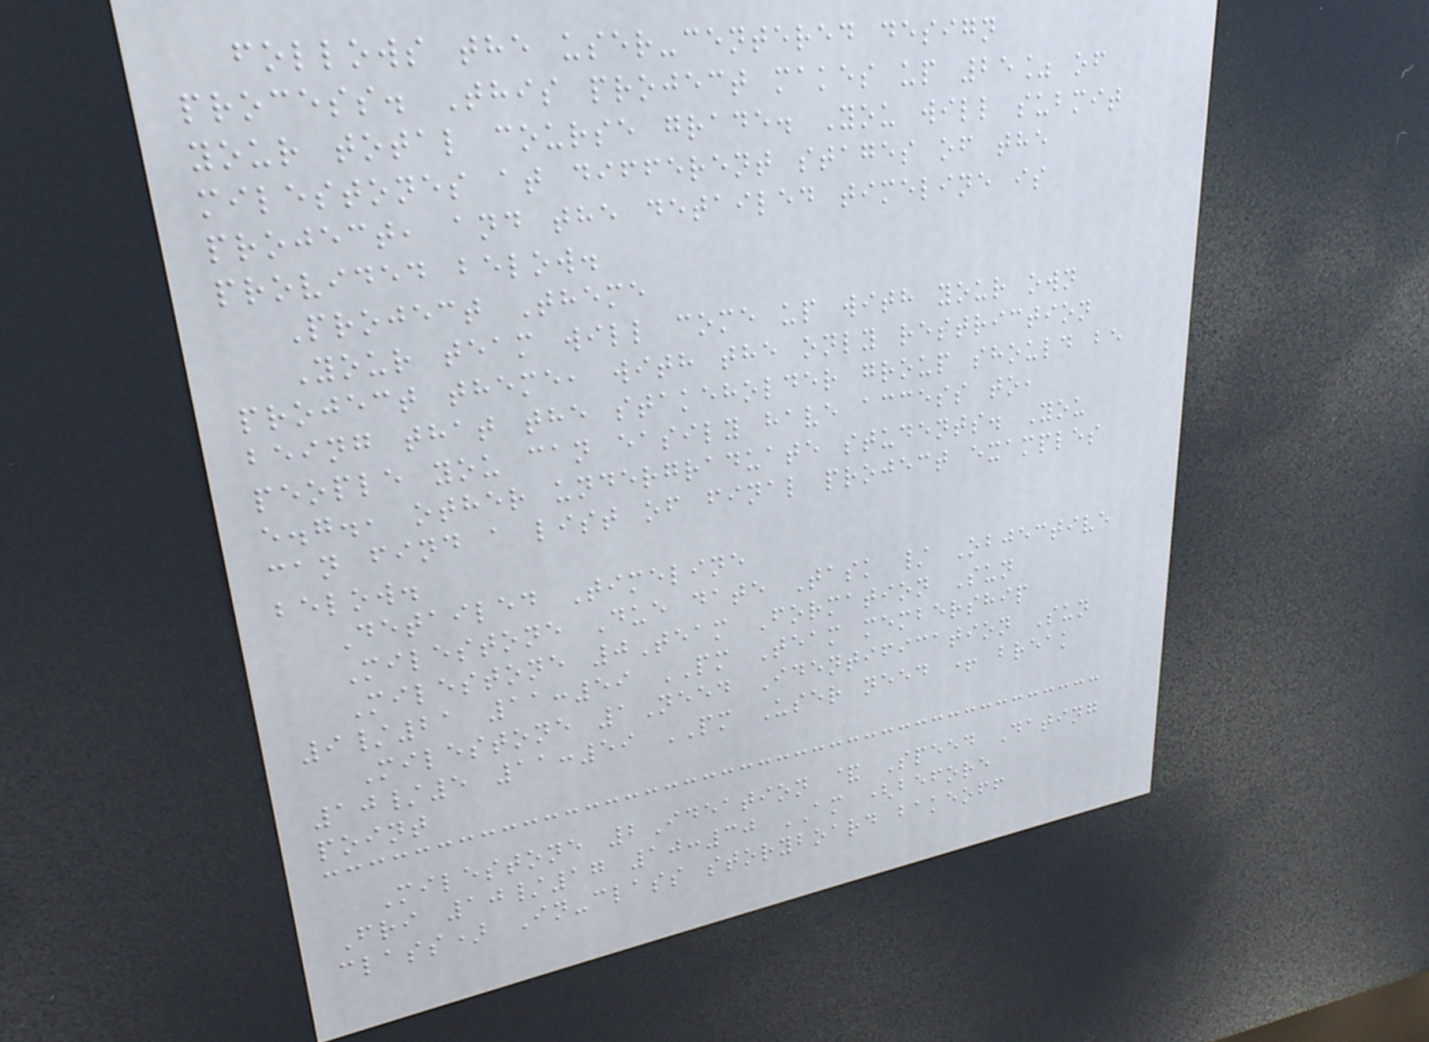follows the user-centered design
process. This project makes up 25% of
your total course grade. You will submit
milestones at different stages of the
project, and the detailed timeline is
provided below.
Project Theme
Your team will come up with your own
project theme, with the only restriction
being that the stakeholder group should be
people you can easily have access to,
e.g., other undergraduate students. You
can find a list of final project examples
below.
Detailed Timeline
Milestone Due date Task / Objective
Milestone 0Team Formation Sun
9/21 11:59 PM Team membership
Milestone 1Need Identification Sun
10/5 11:59 PM User need + break
point
Milestone 2Ideation & Speed Dating
Fri 10/17 10:30 AM (before
class) In-class storyboard bakeoff
